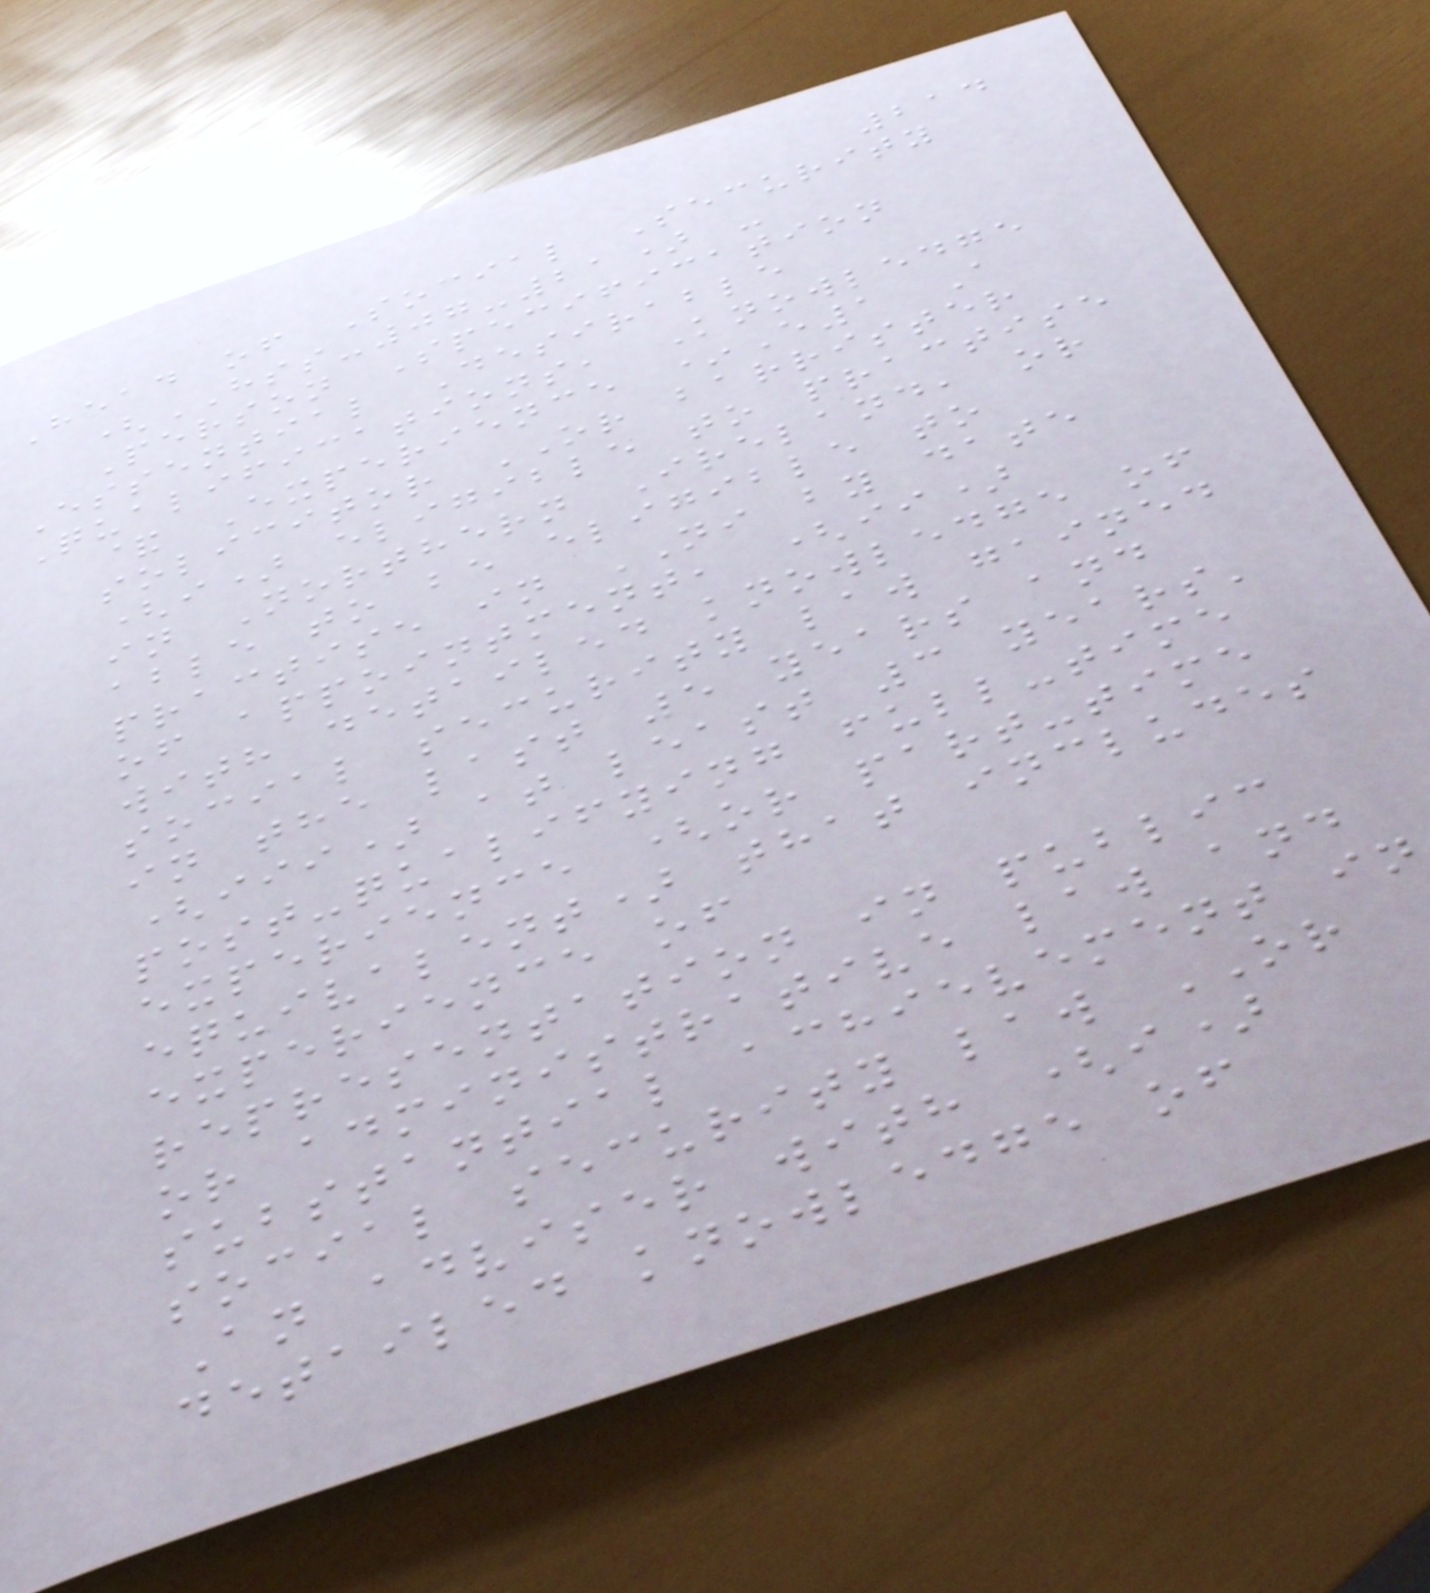214
Head of Social Security
(HSS-07-21) -
Person Specification
Essential Desirable
Qualifications, Knowledge
& Experience *E1 A
solicitor OR barrister
(i) eligible to practise
in Northern Ireland, or
able to be eligible to
practise in NI by date
of appointment, (ii)
with detailed knowledge of
social security law gained
in the last 5 years and
(iii) at least 3 years'
post-qualifying full-time
experience (or part-time
equivalent) that includes
experience of
representation in public
or administrative law and
substantial achievement in
social security law OR
An adviser with (i)
detailed knowledge of
